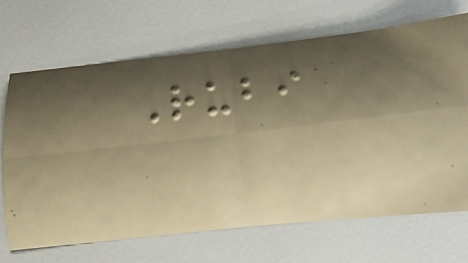Rubi
